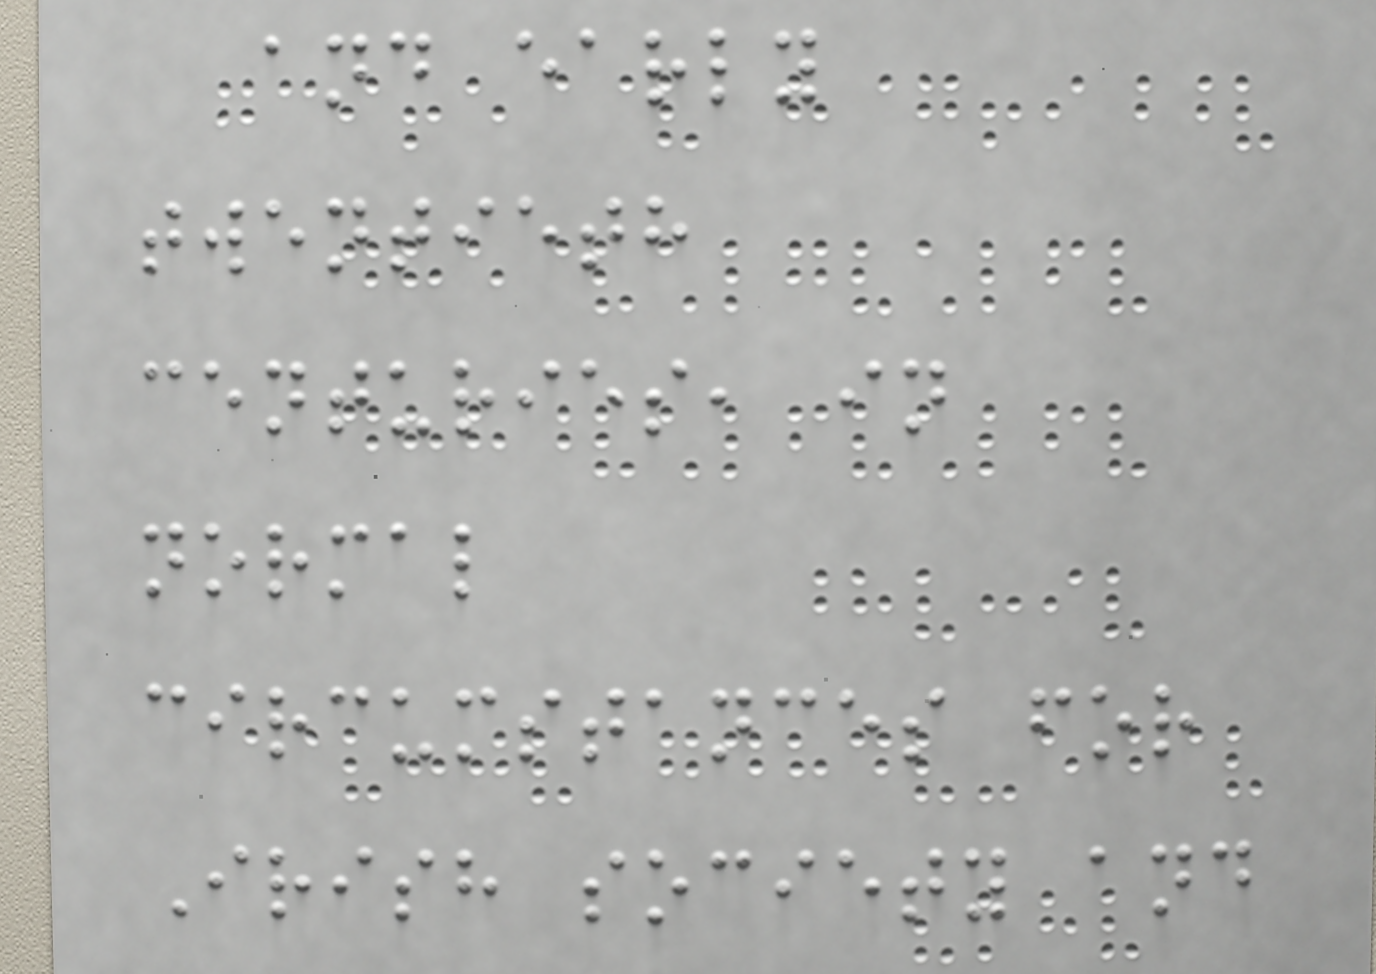and early
twentieth
centuries, in
normal
circumstances for
Irish society and
